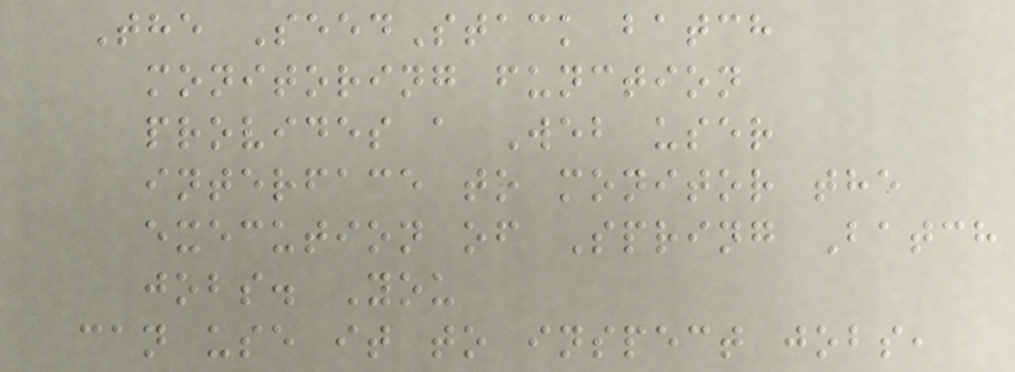The SeedStack batch
monitoring function
provides a Web user
interface to monitor the
execution of Spring Batch
jobs. You
can use it to inspect jobs,
